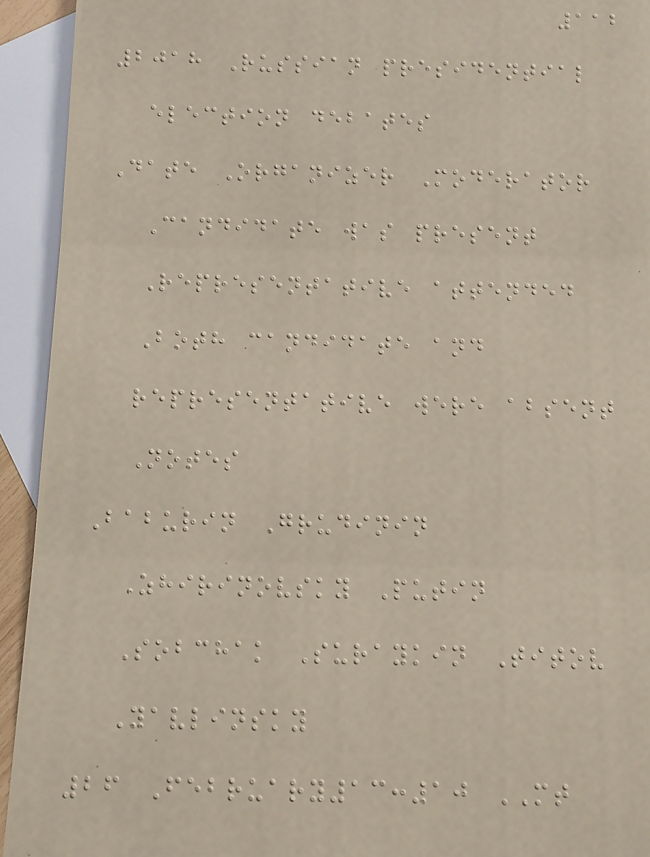112
2018 Russian presidential
election debates
Date Organizer Moderator
Candidate was present
Representative attended
Both candidate and
representative were absent
Notes
Baburin Grudinin
Zhirinovsky Putin
Sobchak Suraykin Titov
Yavlinsky
26 February13:10 MT
